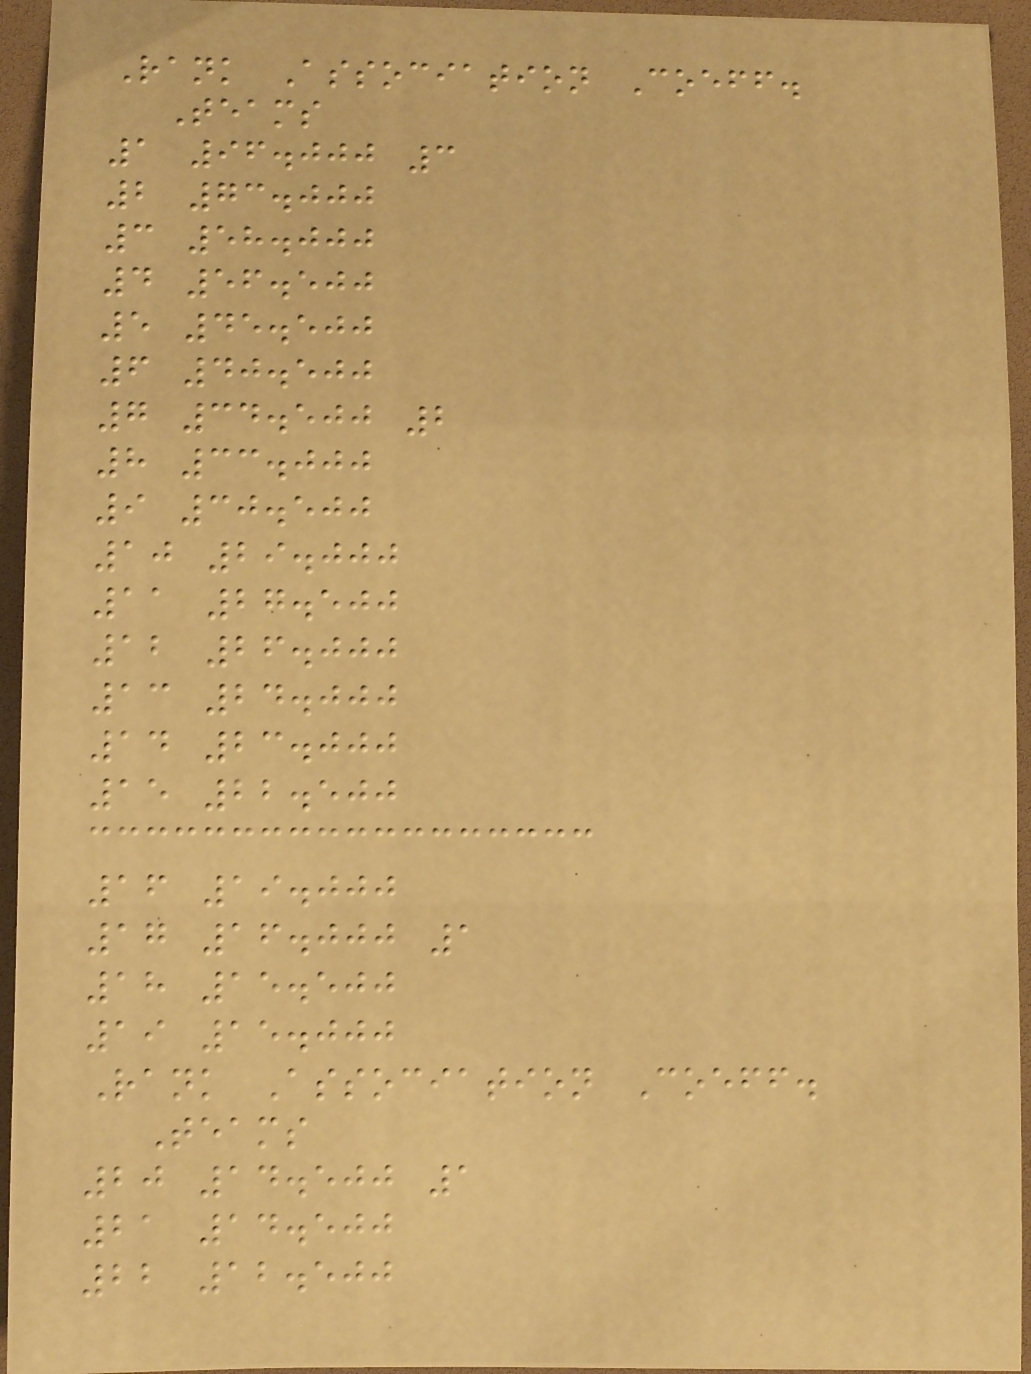Rank Association Coeff.
Teams
1 96.000 3
2 73.000
3 58.000
4 56.500
5 45.500
6 40.500
7 34.500 2
8 33.000
9 30.500
10 29.000
11 27.500
12 26.000
13 24.000
14 23.000
15 22.500
16 19.000
17 16.000 1
18 15.500
19 15.000
Rank Association Coeff.
Teams
20 14.500 1
21 14.500
22 12.500
